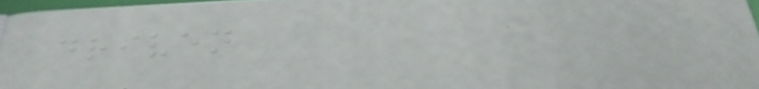driven
